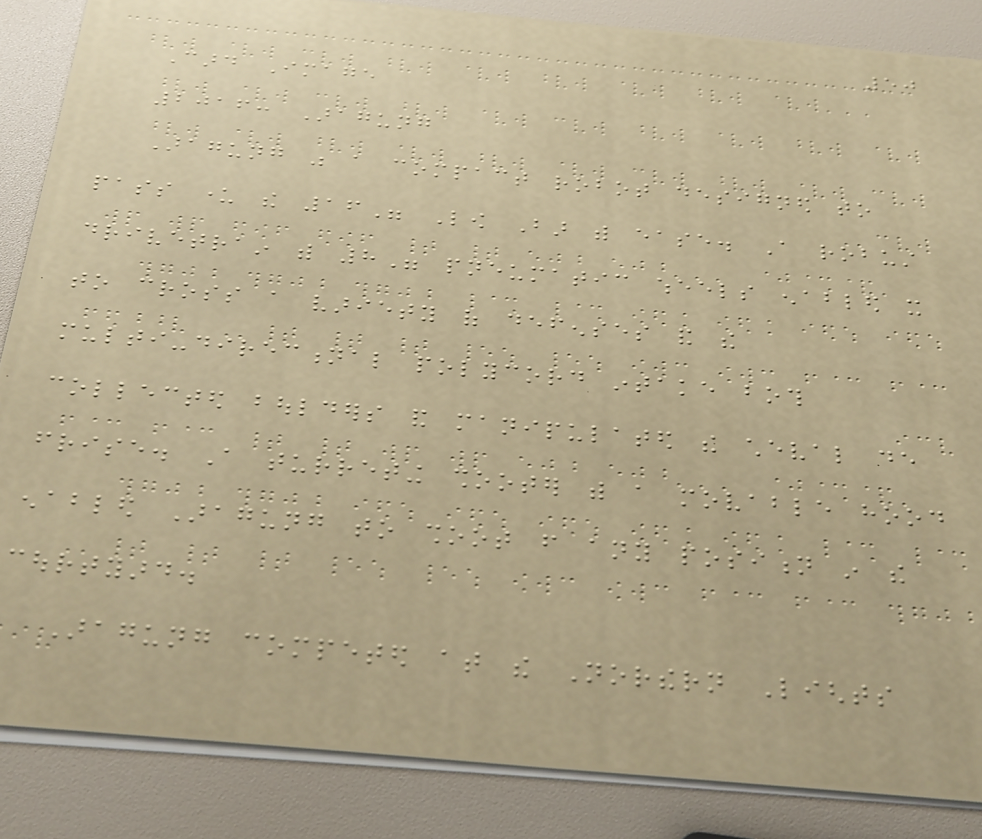50
Card Image
2016: Aragung
Aragung was a compact robot designed to
pass under the 16" Low Bar with ease. A robust
drivetrain with 8" pneumatic wheels enabled it
to cross a variety of defenses and the
multi-directional polycord intake both
collected boulders and manipulated the cheval de
frise. A turreting shooter with a movable hood
enabled Aragung to shoot from any position in the
courtyard.
Aragung competed at the Northern Lights
